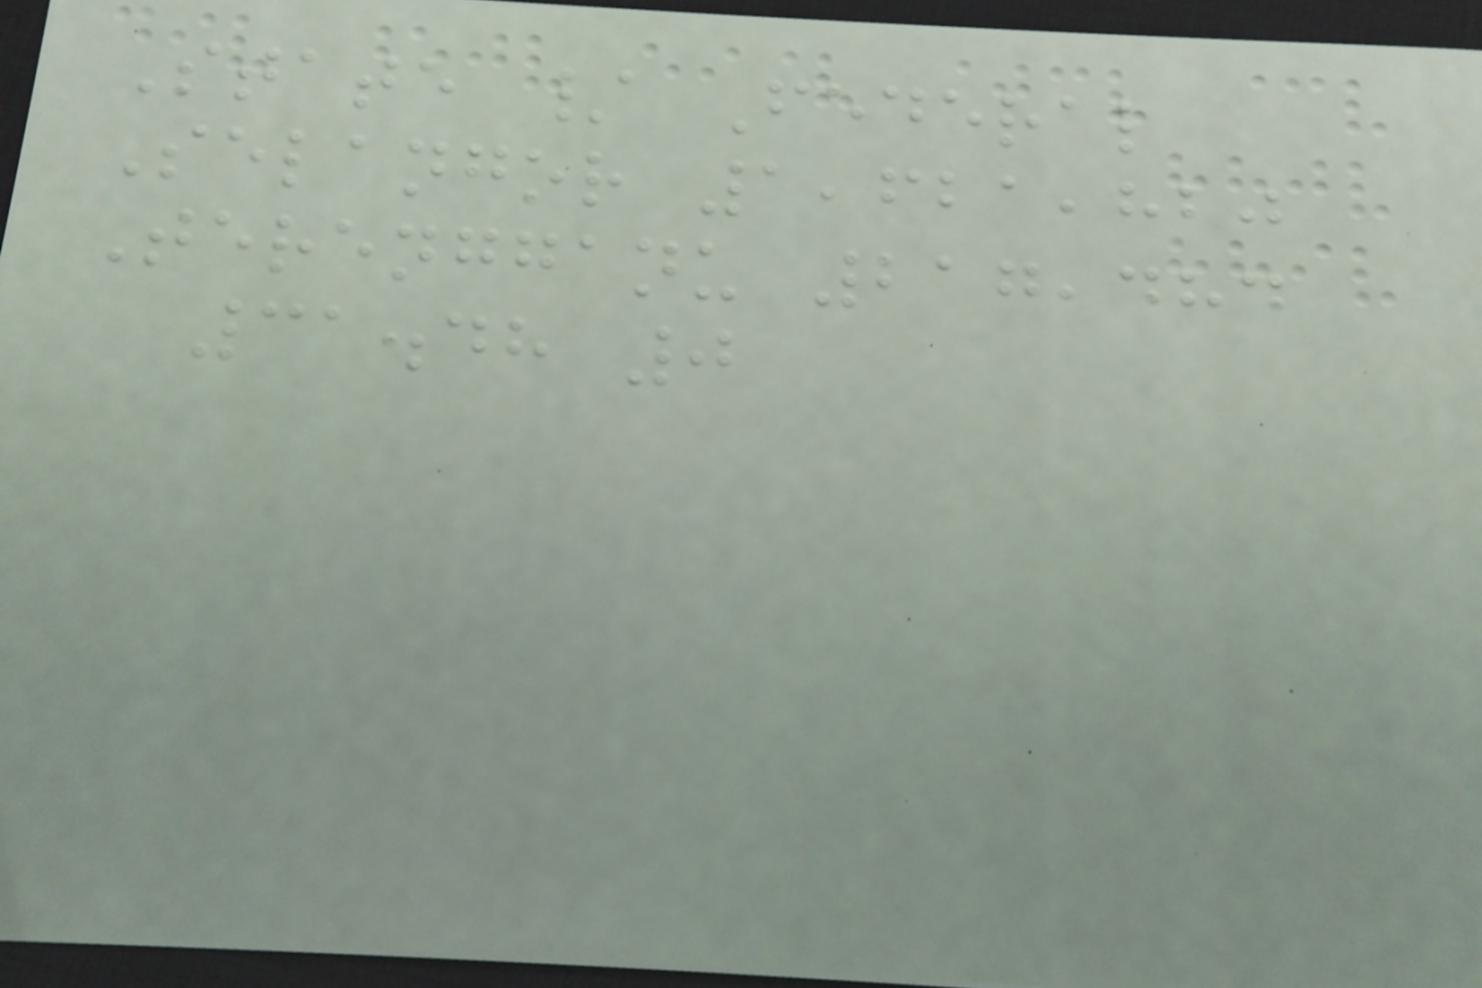State / Federal
Selangor 1,621,820
Terengganu 217,484
31.48 0
